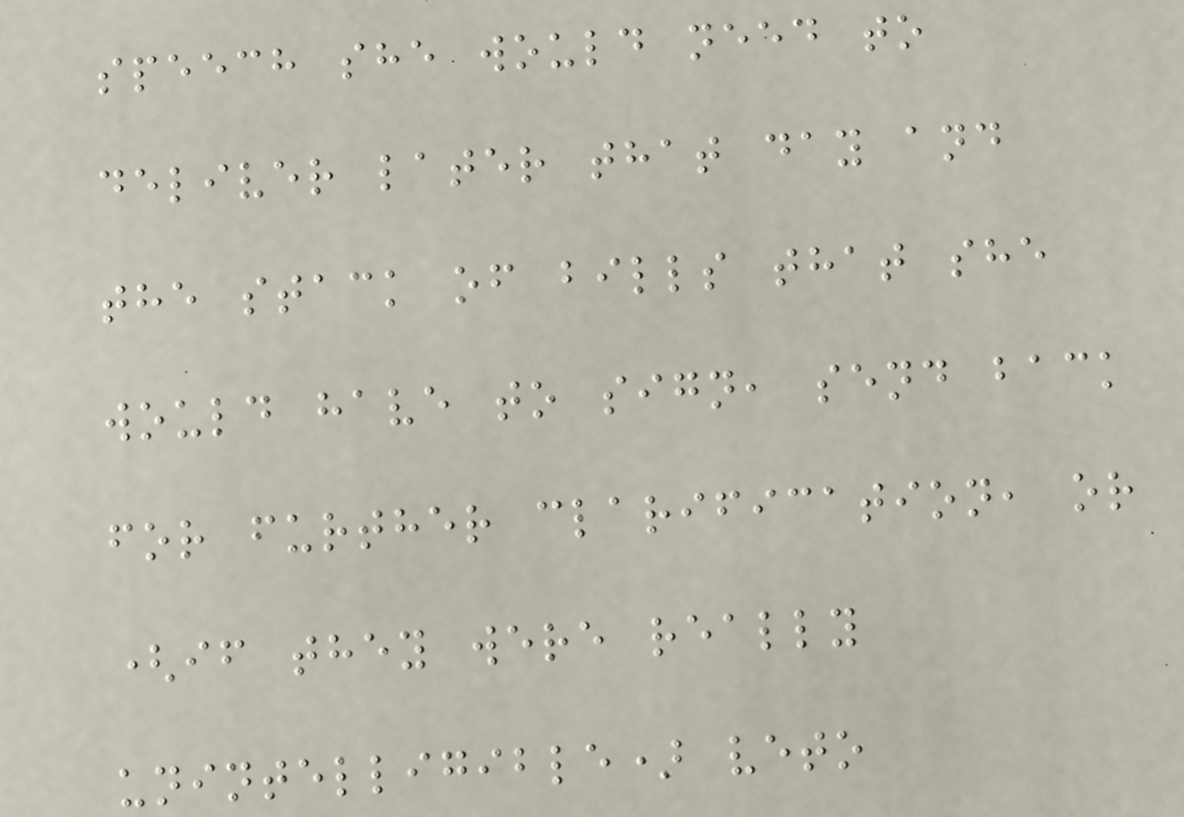speech she would need to
deliver later that day and
the stack of bills that she
would have to sign, send back
for further clarification, or
(if they were really
unintelligible) veto
